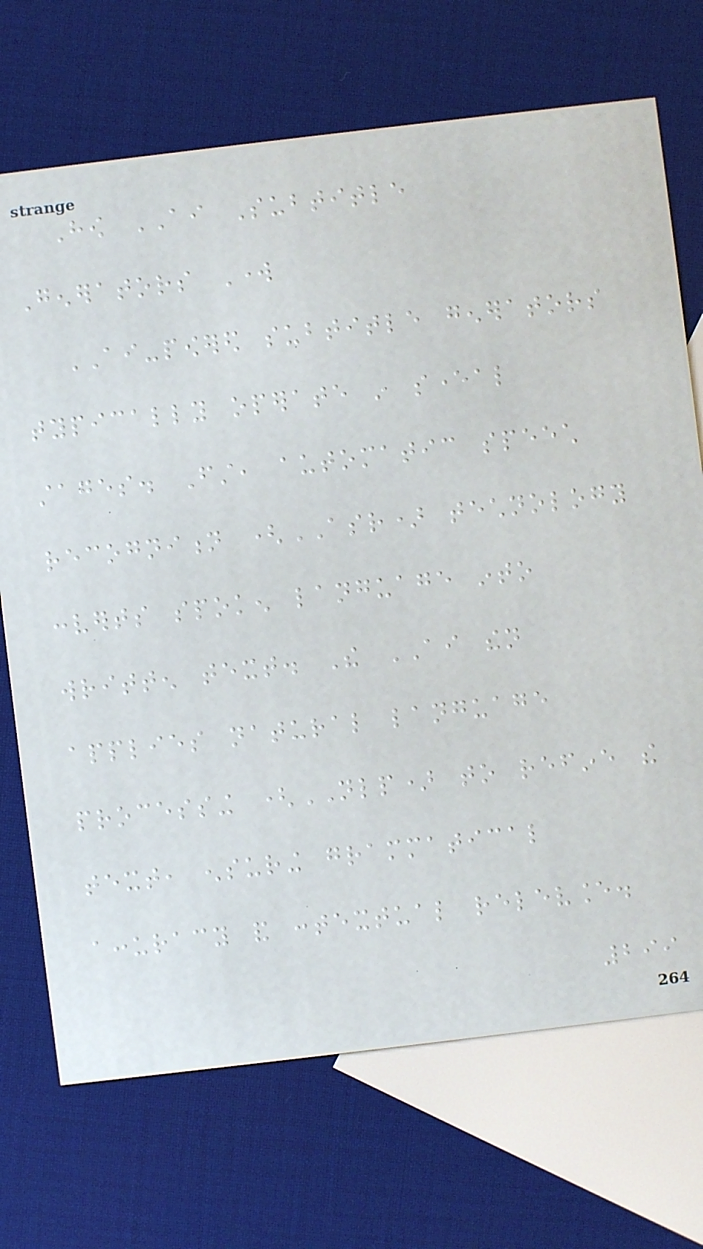How AI Subtitle
Generators Work
AI-powered subtitle generators
typically operate in several
stages. First, automatic speech
recognition (ASR) technology
converts spoken language into
written text. The AI then
applies natural language
processing (NLP) to refine the
text, ensuring grammatical
accuracy and contextual relevance.
299
